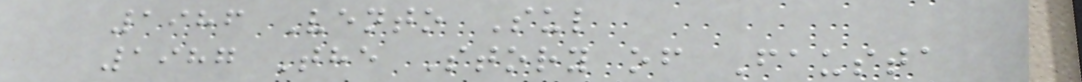1986 Vento Sul
1987 The Story of Fausta
